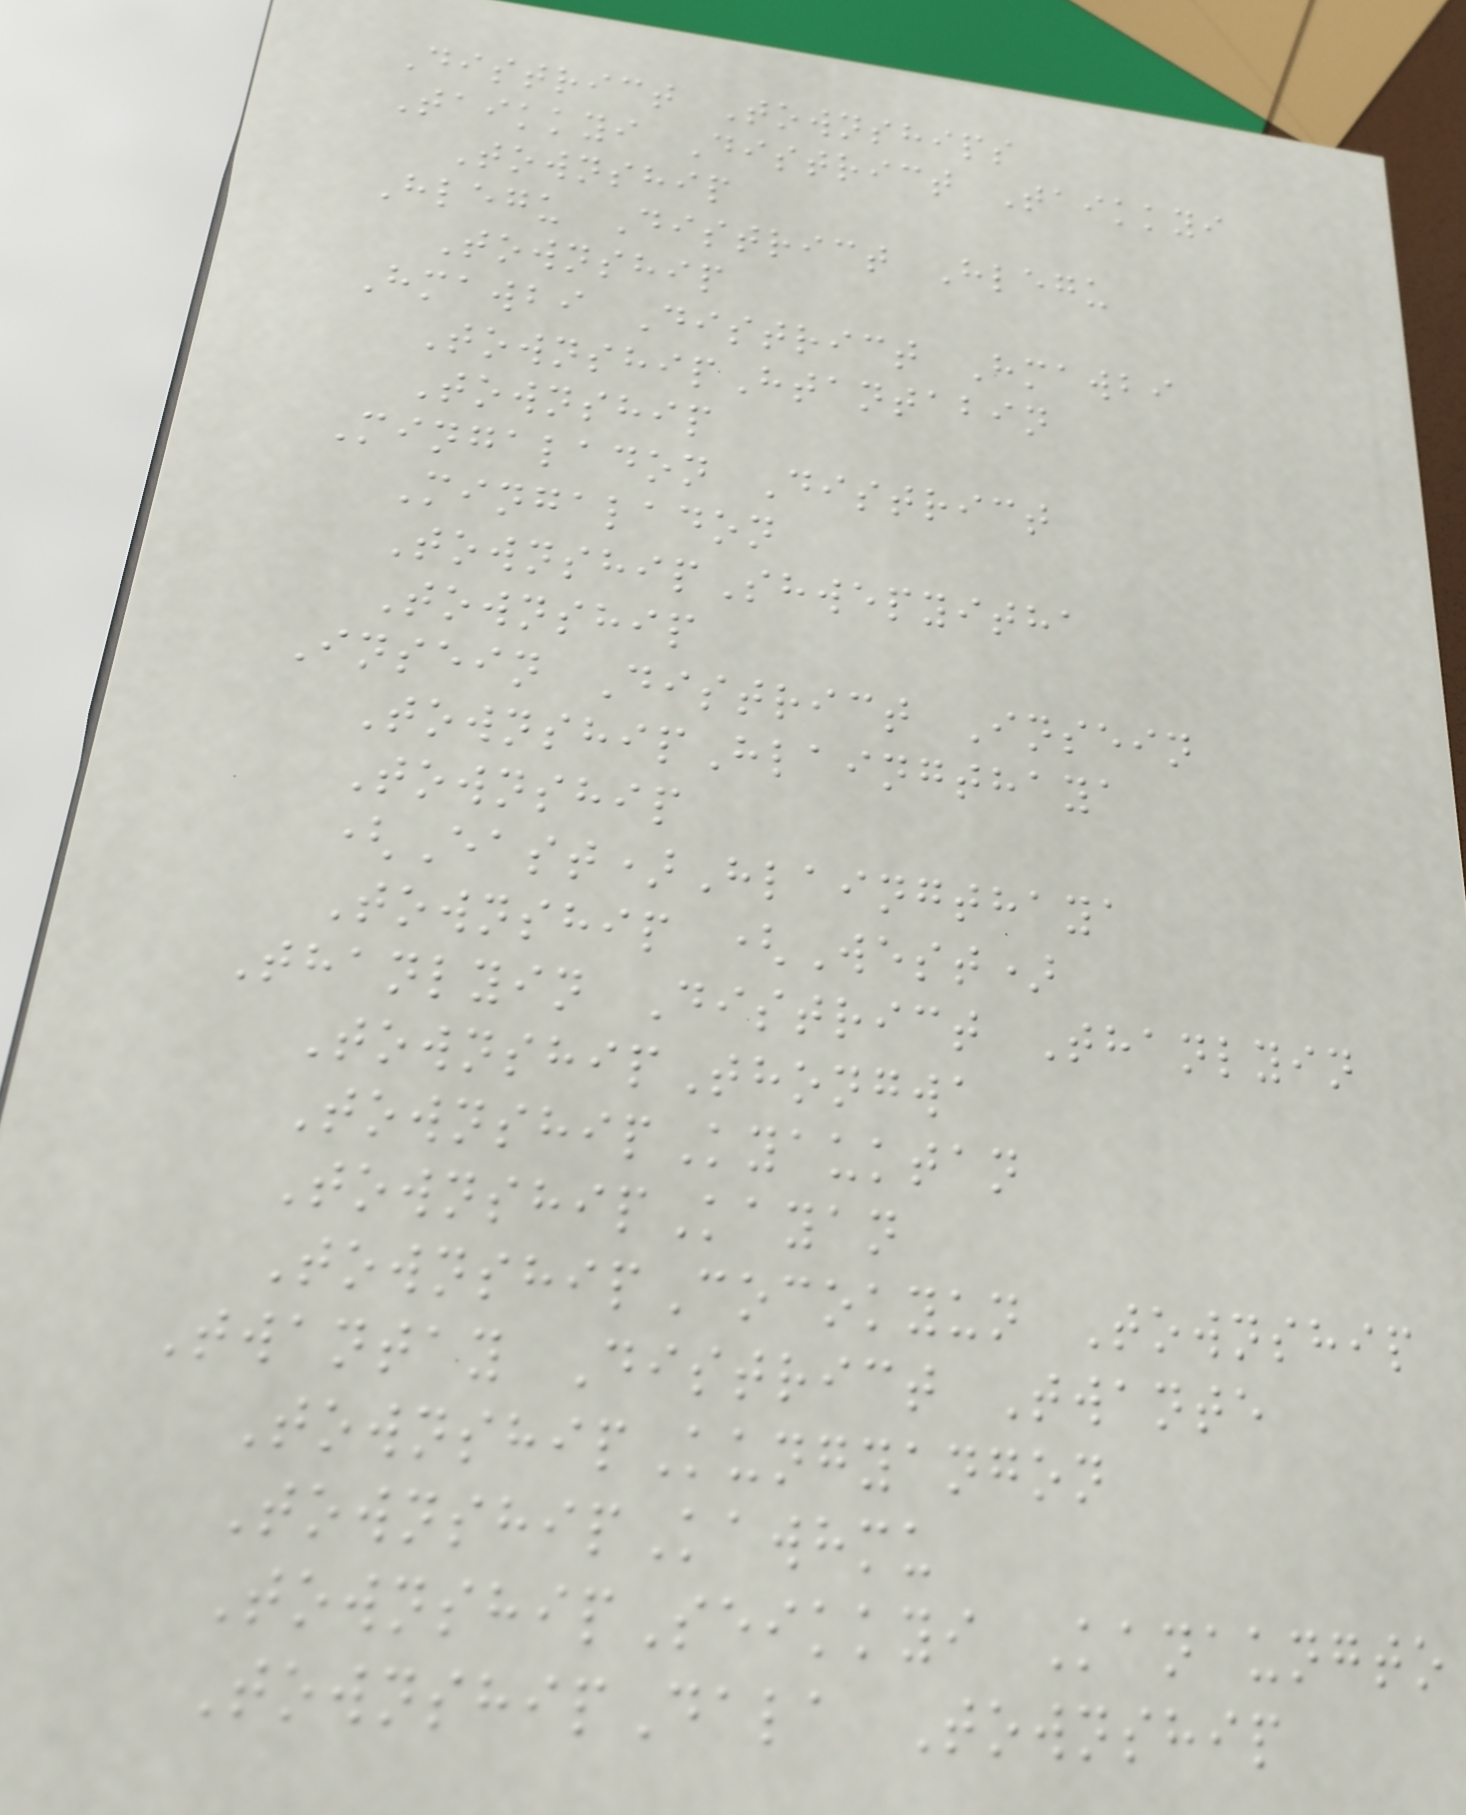District Townships
Taikkyi District Taikkyi
Township
Hlegu District Hlegu
Township
Hmawbi District Hmawbi
TownshipHtantabin
Township
Mingaladon District
Mingaladon
TownshipShwepyitha
Township
Insein District Insein
TownshipHlaingthaya
Township
(East)Hlaingthaya
Township (West)
Thanlyin District Thanlyin
TownshipThongwa
TownshipKyauktan
TownshipKayan
TownshipCocokyun Township
Twantay District Twante
TownshipKungyangon
TownshipKawhmu
TownshipSeikkyi Kanaungto
TownshipDala Township
